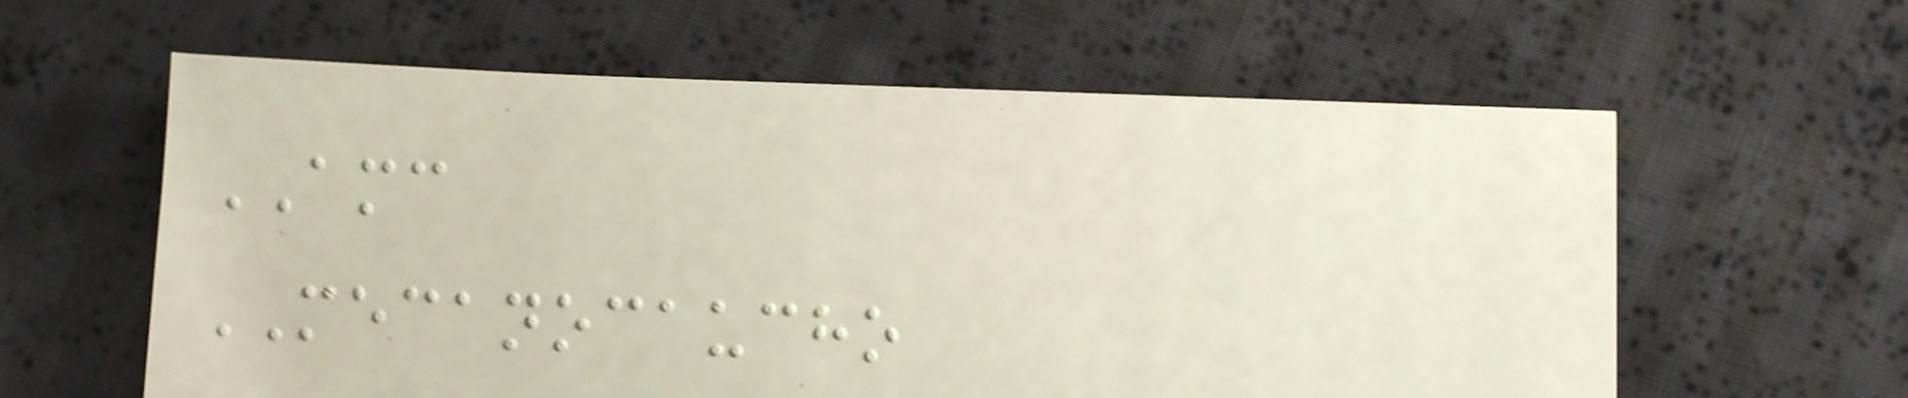AMC
MECANOCAUCHO
